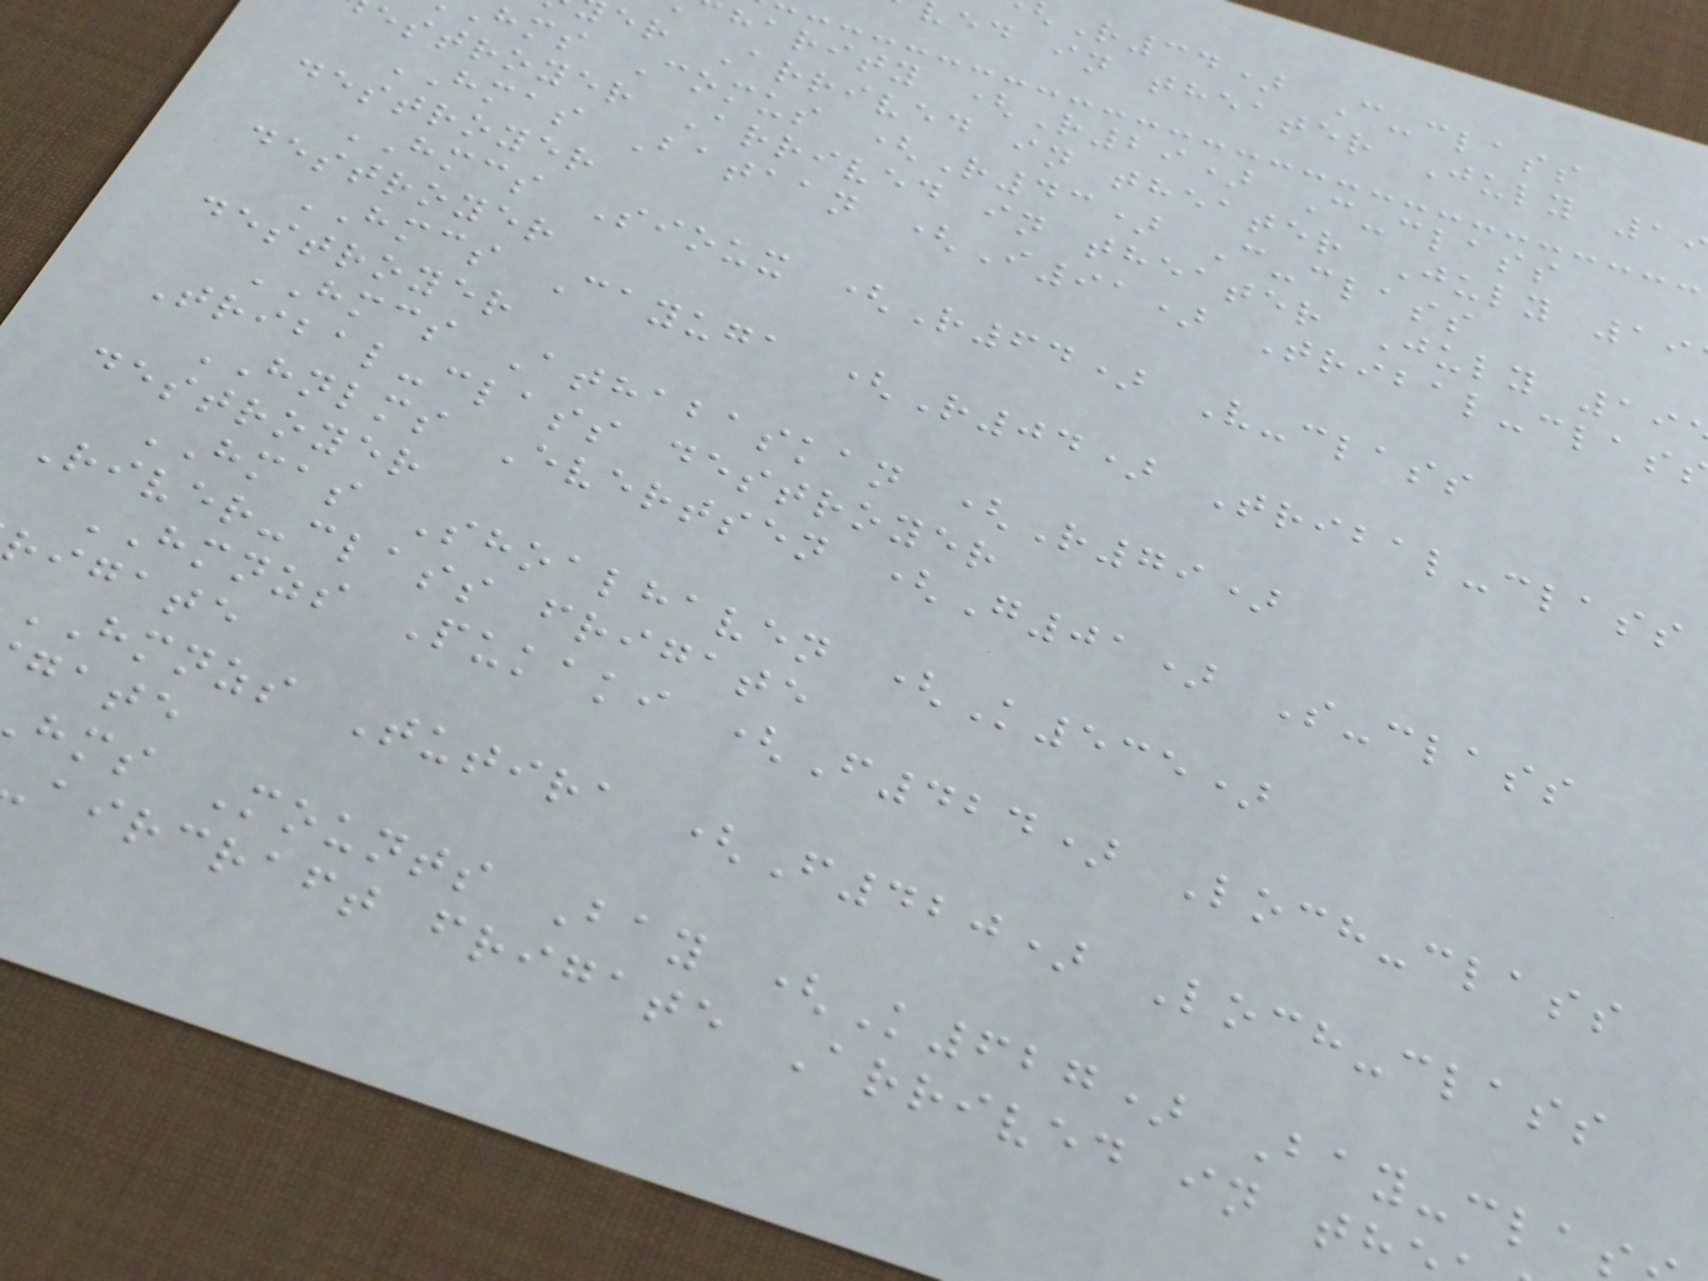R34) C-class
ed in theater July 1
harity (R29) C-class
er Arrived in theater July 19
hms Comus (R43) C-class
estroyer Arrived in theater July 19
HMAS Bataan (I91) Tribal-clas
destroyer
HMCS Sioux (R64) V-class
destroyer
HMCS Cayuga (R04) Tribal-class
destroyer
HMCS Athabaskan (R79)
Tribal-class destroyer
HNLMS Evertsen (G01) S-class
destroyer
HMAS Shoalhaven (K535)
River-class frigate
HMNZS Pukaki (F424) Loch-class
rigate
HMNZS Tutira (F420) Loch-class
gate
hms Mounts Bay (K627) Bay-cla
aircraft frigate Arrived in th
